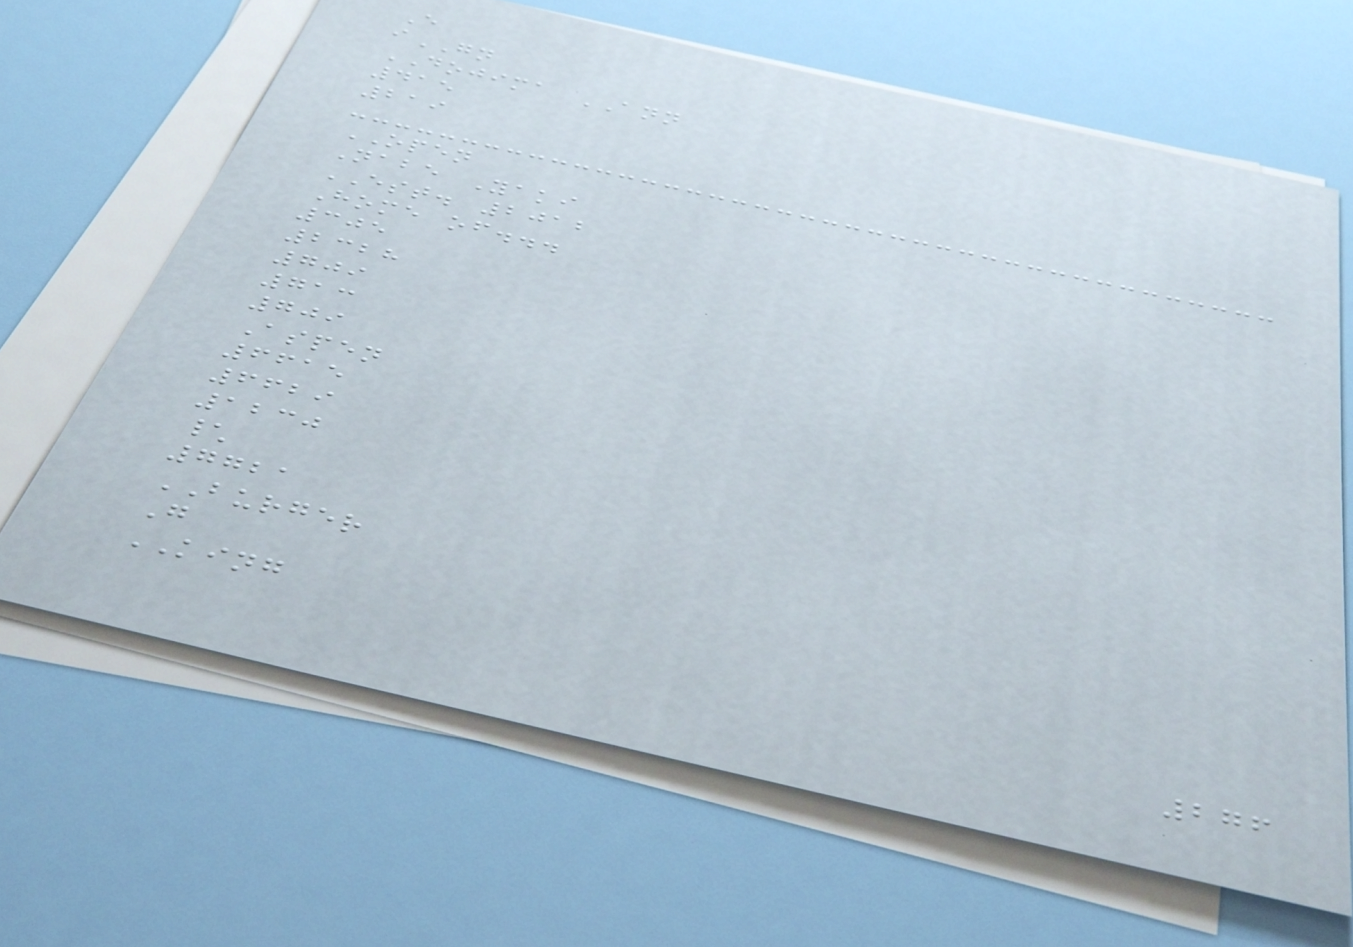E
iGN
DOJIMA ANN
415
219
OPEN
Nabe Yaki
EST. 2012
Home of...
305
2328
709
713
709
Aspen
6615
6629
1230
\
7721
BURGER
G
KING
276
